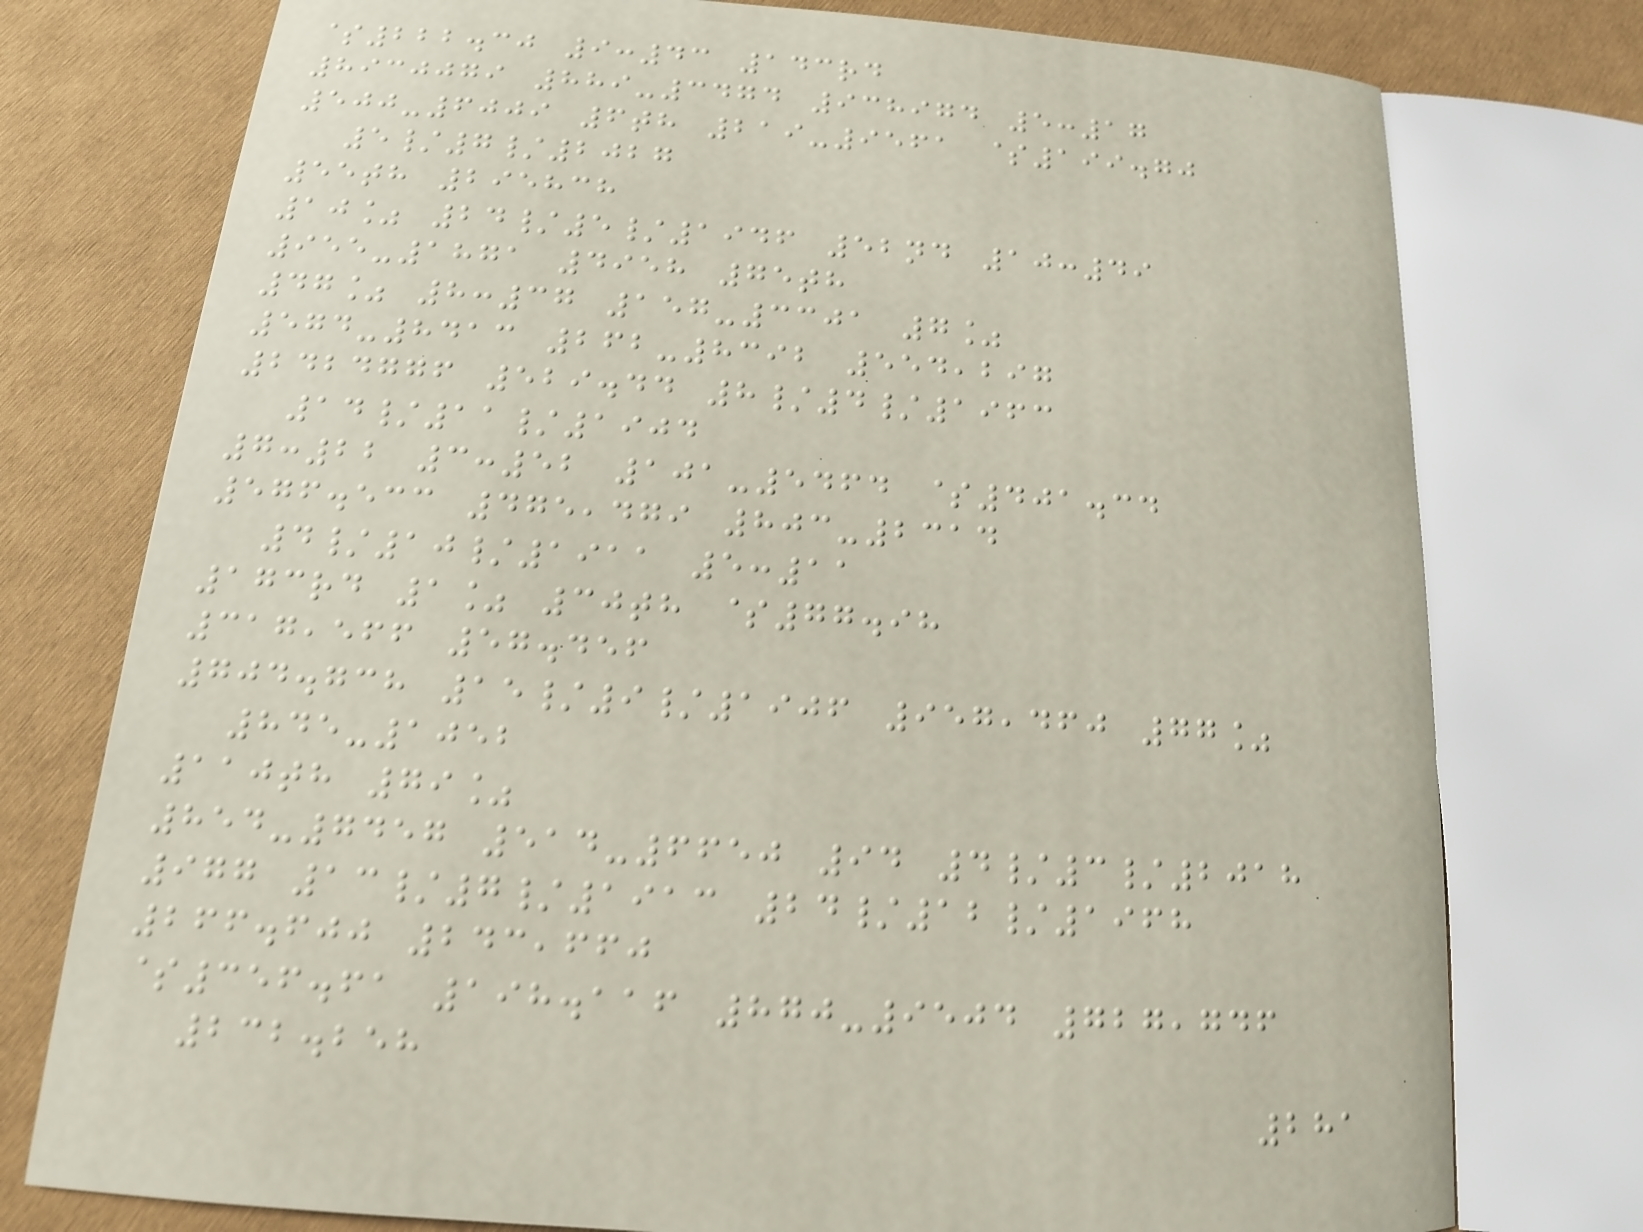$222.30 9:43 143rd
8930079 889-3474 938974 5:17
500-6009 6th 219-9561 $199.70
5/7/2027
55th 295838
10% 24/5/1946 52nd 10:49
955-1871 4958 75th
47% 8:37 157-3301 7%
574-8413 262-8392 554,297
2424776 529.44 8/4/1963
14/11/1904
7:22 3:52 101-5464 $401.34
576.533 475,479 803-2314
4/10/1911 5:11
173rd 1% 30th $77.98
317,566 57.456
704.738 15/9/1906 957,460 77%
845-1052
110th 79%
854-7457 514-6650 94 4/3/2018
977 13/7/1913 24/12/1968
266.600 243,660
$356.61 198.116 870-9504 727,746
232.258
281
